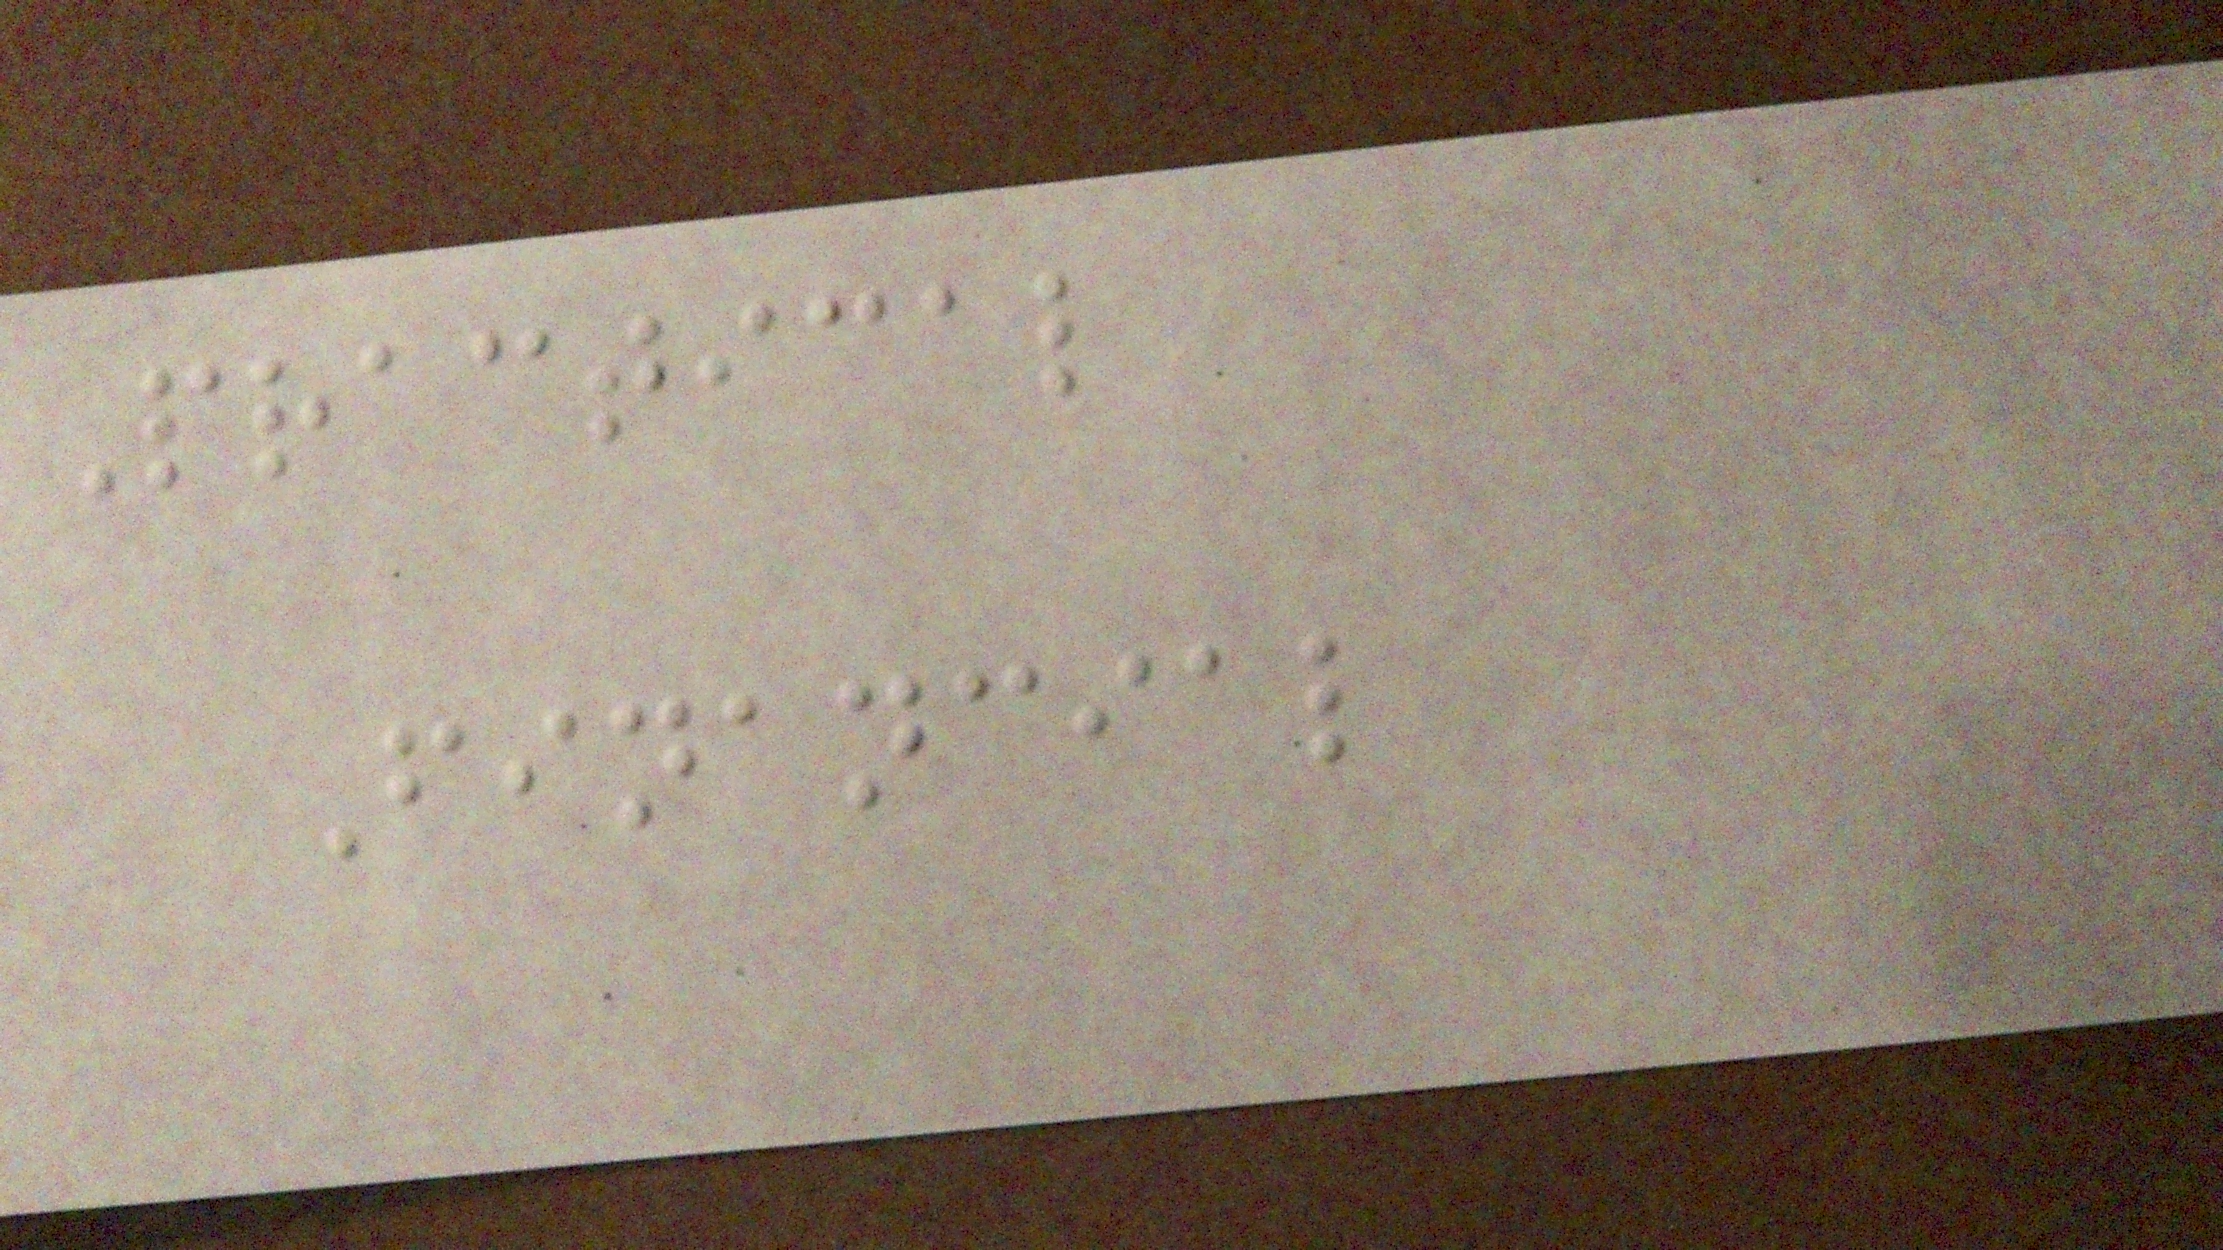Practical
Financial
